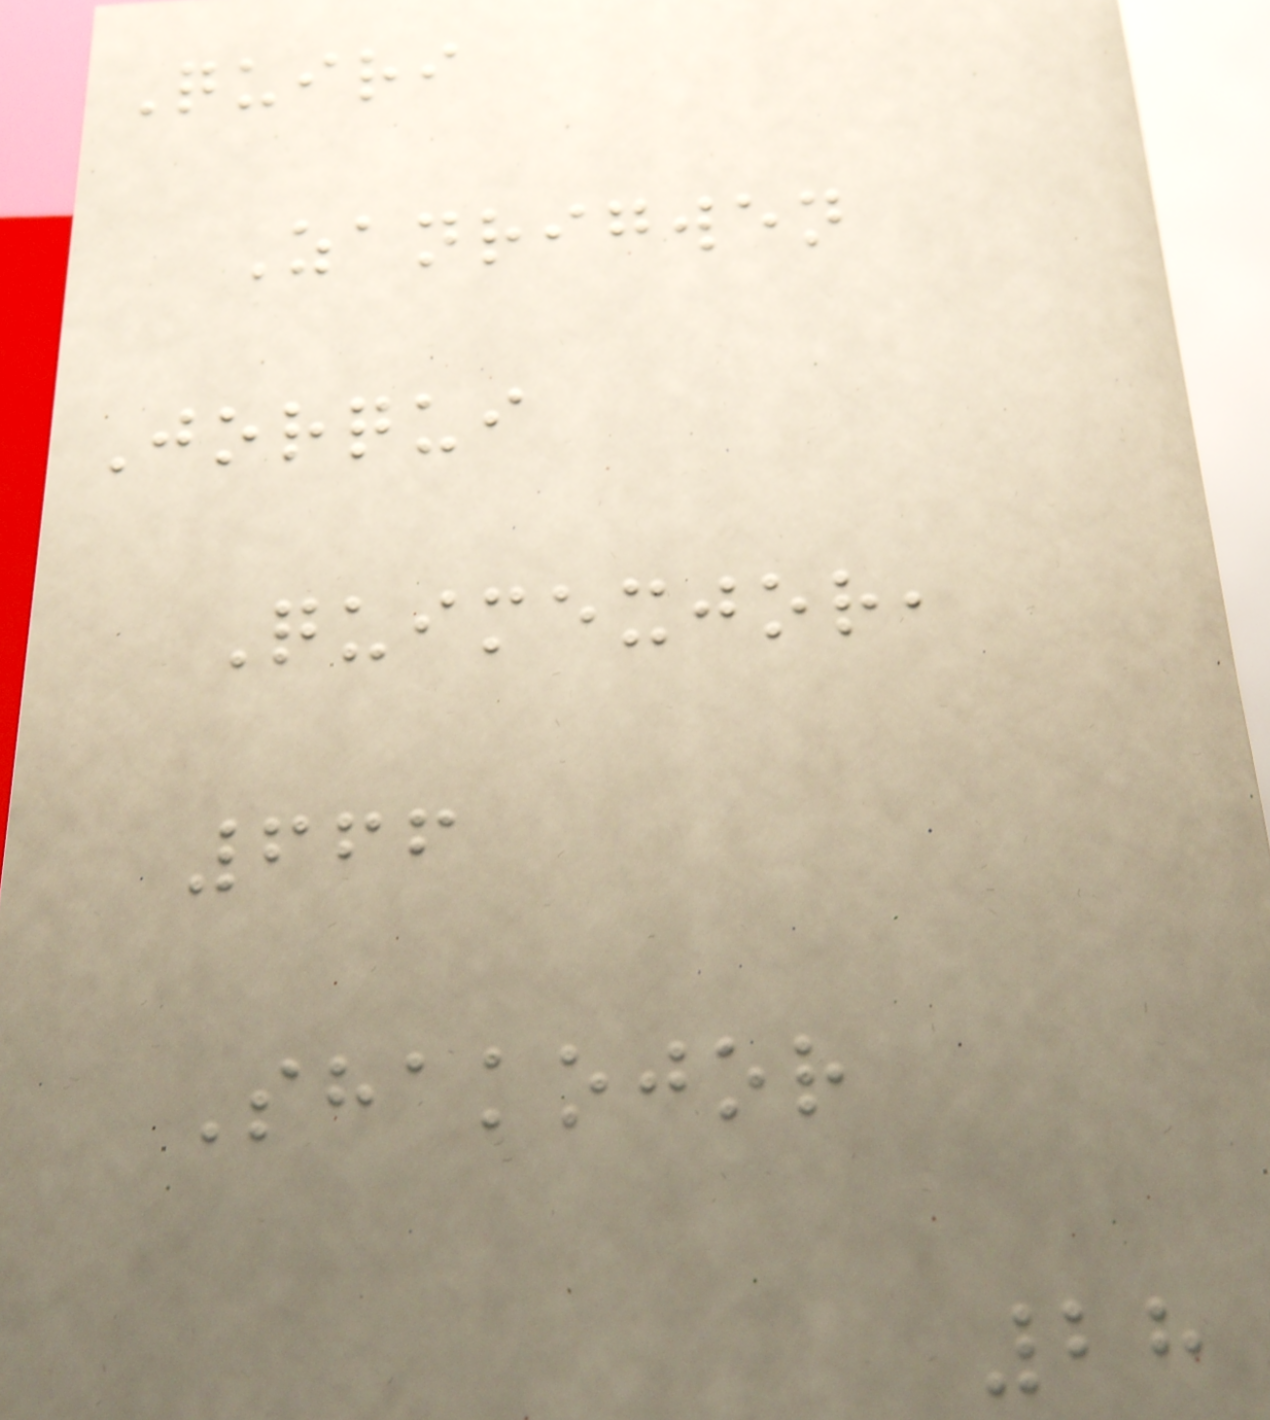Quiri
Zanrigwen
Jorqui
Quimexjor,
666
Shakojor
28
